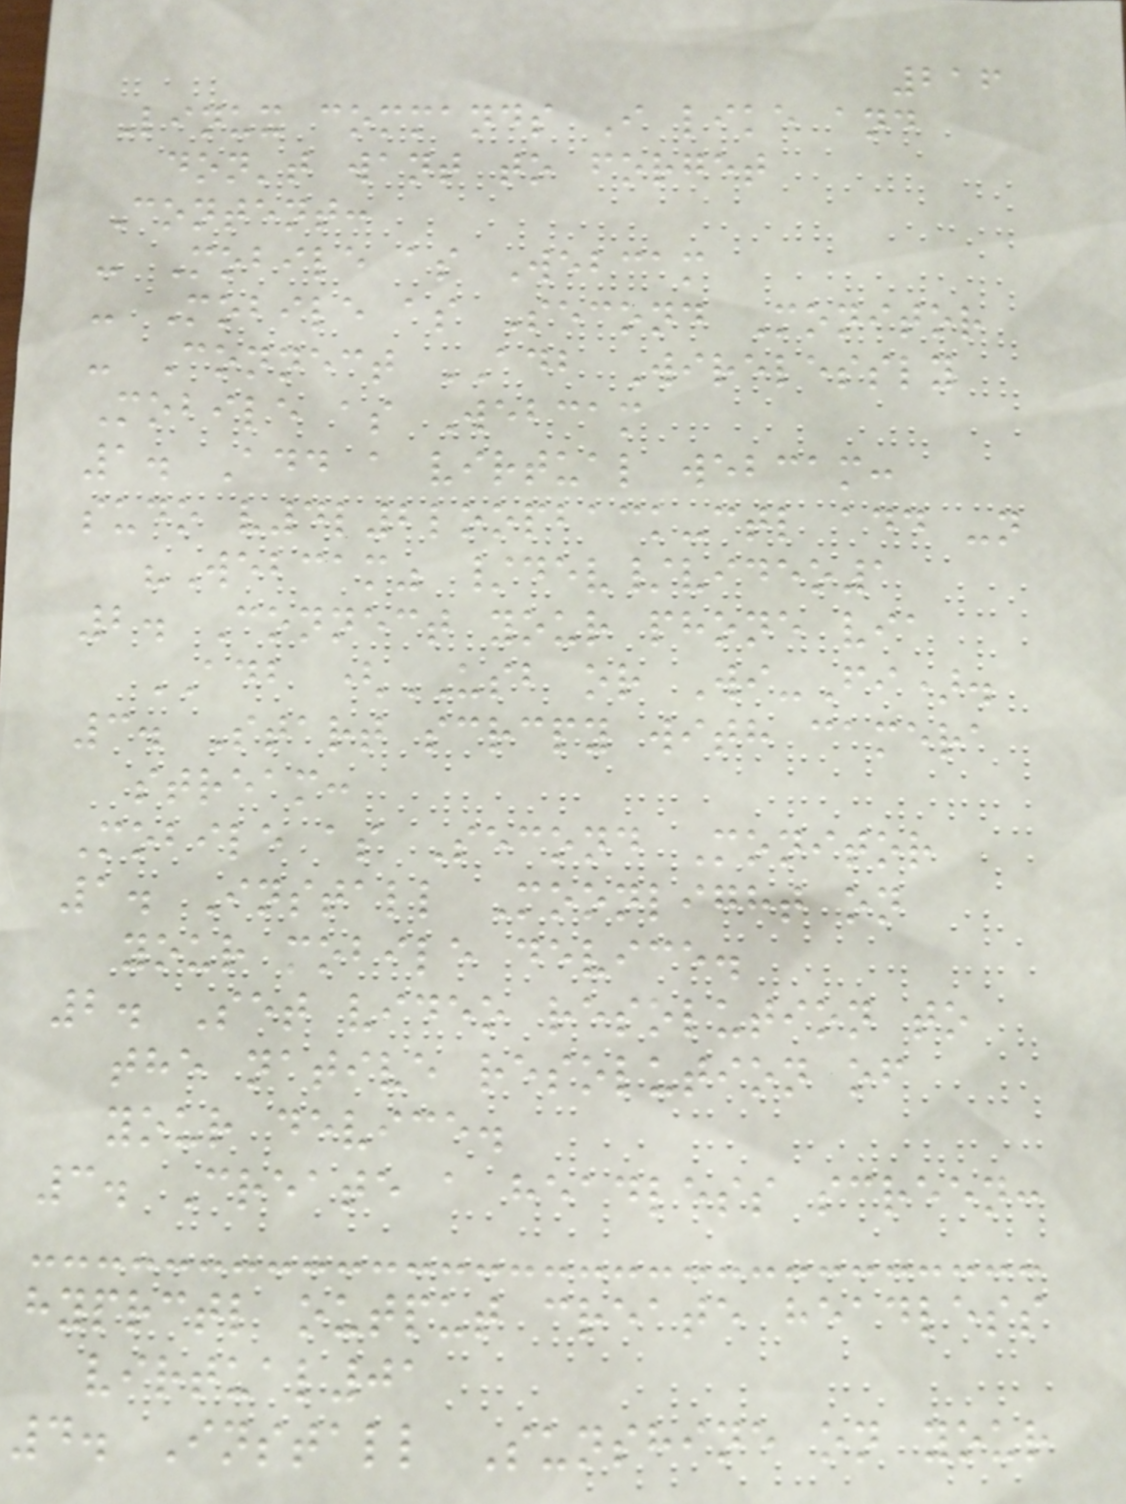216
Linux commands I like and
don't want to forget
Content:
- Mobile as Webcam
- Mobile as Second Monitor
- Connect ADB Wirelessly
Mobile as Webcam
1. Add a virtual webcam:
sudo v4l2loopback-ctl add -n
"Webcam" /dev/video1
2. Connect your phone via
ADB (USB or Wi-Fi).
3. Start scrcpy with camera
stream:
Mobile as Second Monitor
1. Install Moonlight on
your mobile device.
2. Set video resolution to
the native resolution of
your device.
3. Create a headless screen:
hyprctl output create headless
virtual01
4. Install Sunshine on your
